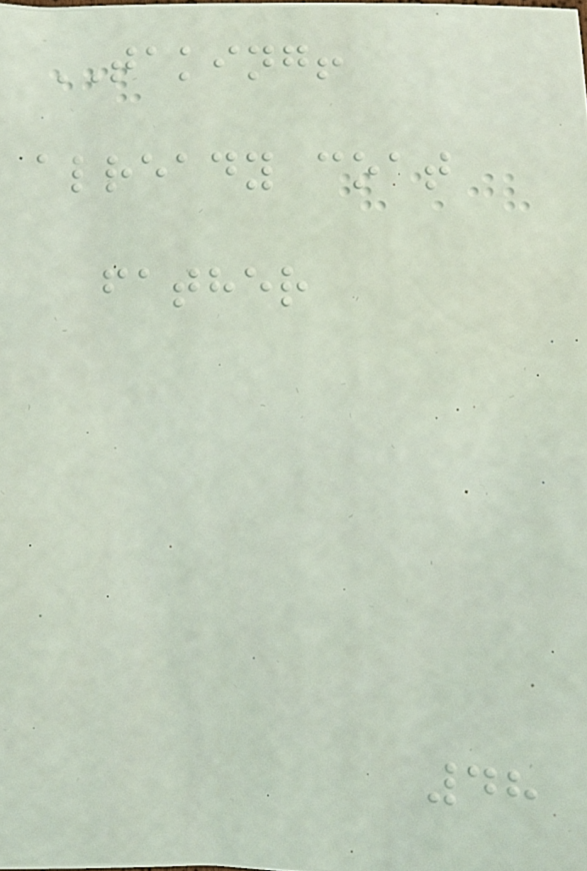TAKING!
already coat
father
48
